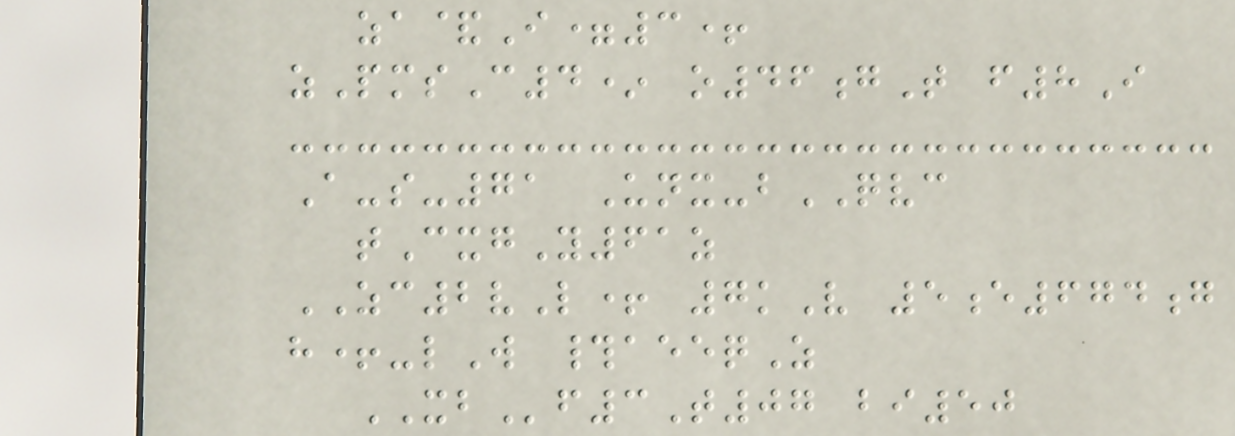za&I=3+
zPmsC4* o46gT f8I
A-s-71 Unx-bQVC
tCxgY61z
ZC2vL+ 7kV 5e674g
h+-lW #aeeqZ
XBf3T07 bi50
